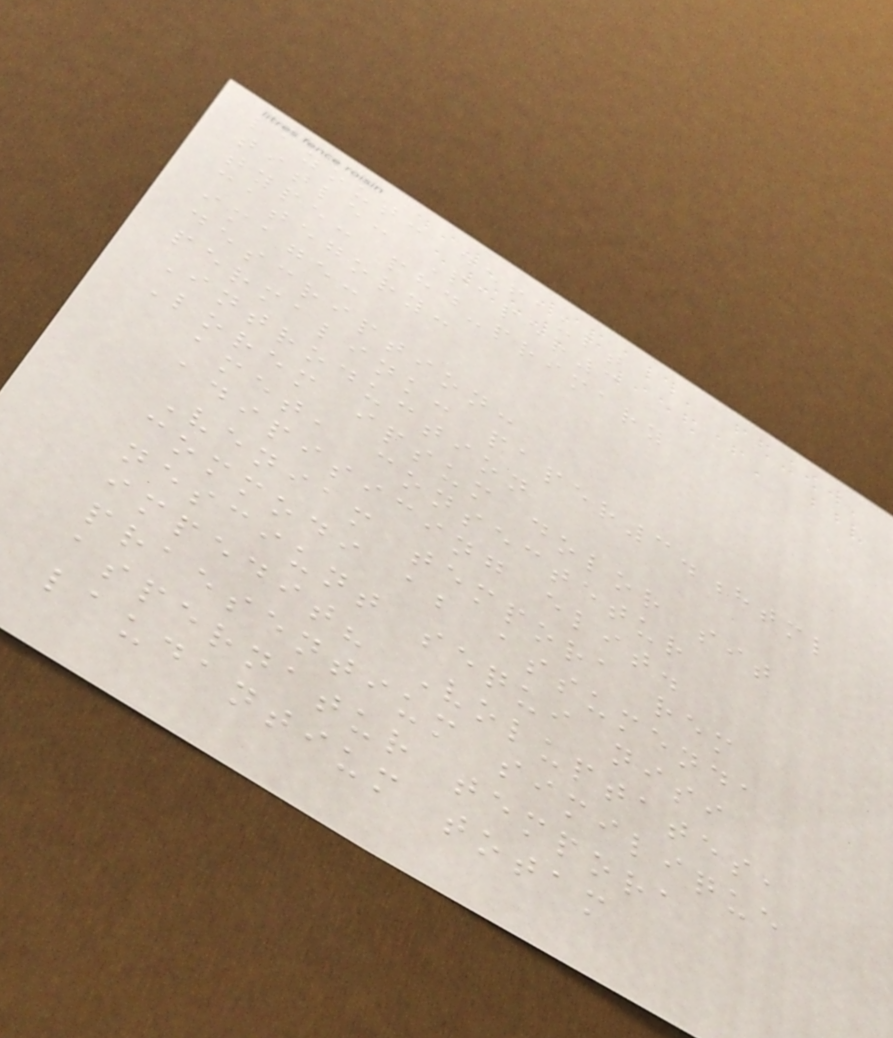layout: default
title: Paper3
type: phd-primary
category:
image:
description:
permalink: paper3.html
Introduction
Lorem ipsum dolor sit
amet, consectetur
adipisicing elit.
Veniam tempora rem
commodi ab assumenda
nesciunt sequi nisi
impedit? Voluptates,
praesentium similique
aspernatur tempora
laudantium totam
